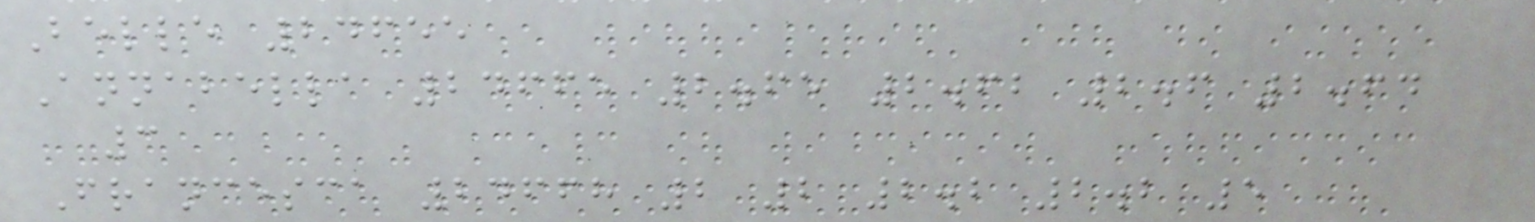Belle 24655
Annabella 24665 2.65 2.62 2.6 2.64
3
Francesca 24668 2 2 2.2 2.2 5
